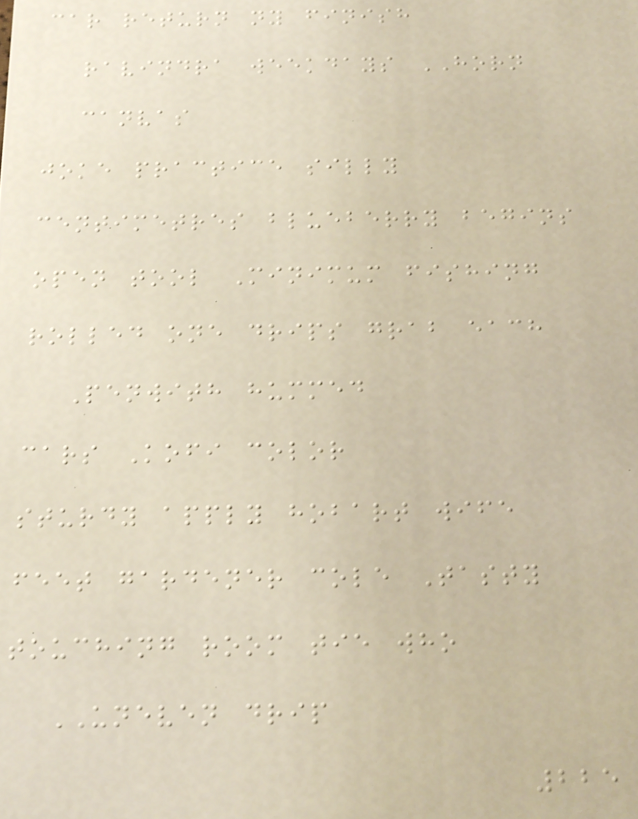car return ny finish
ravindra weekdays HORN
canvas
joke practice silly
centimetres blueberry begins
open tool Minimum fishing
rolled one drips grab each
Penwith hummed
cars Kofi color
sturdy apply hobart wife
feet gardener cole Tasty
touching room tie who
UNEVEN drip
225
